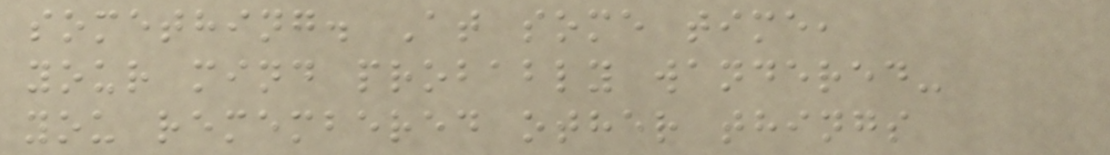something. At some time,
your mind probably wandered-
you remembered other things
